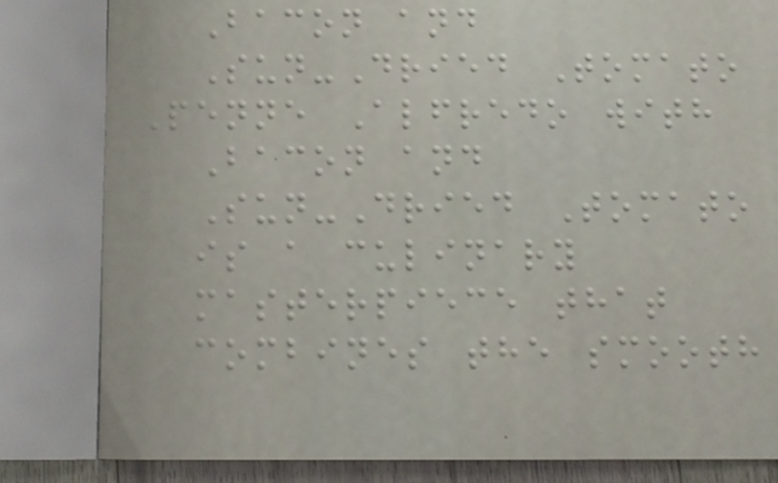Bacon and
Sun-Dried Tomato
Penne Alfredo with
Bacon and
Sun-Dried Tomato
is a culinary
masterpiece that
combines the smooth
